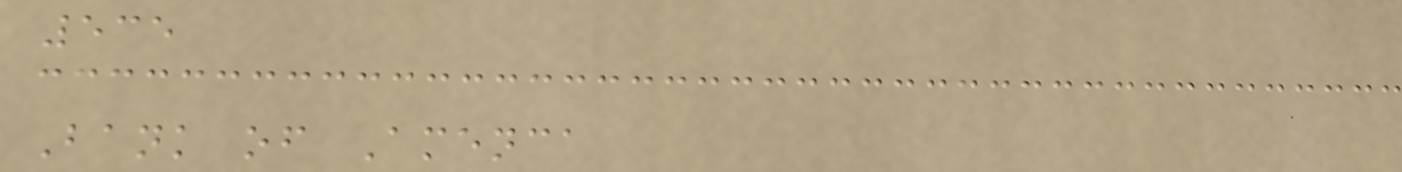535
Bank of Amenca
